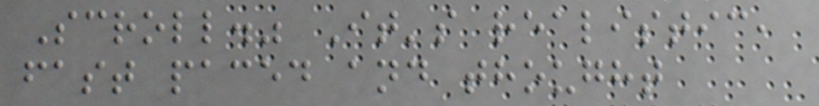Scroll." It's realistic,
fast paced and thought
